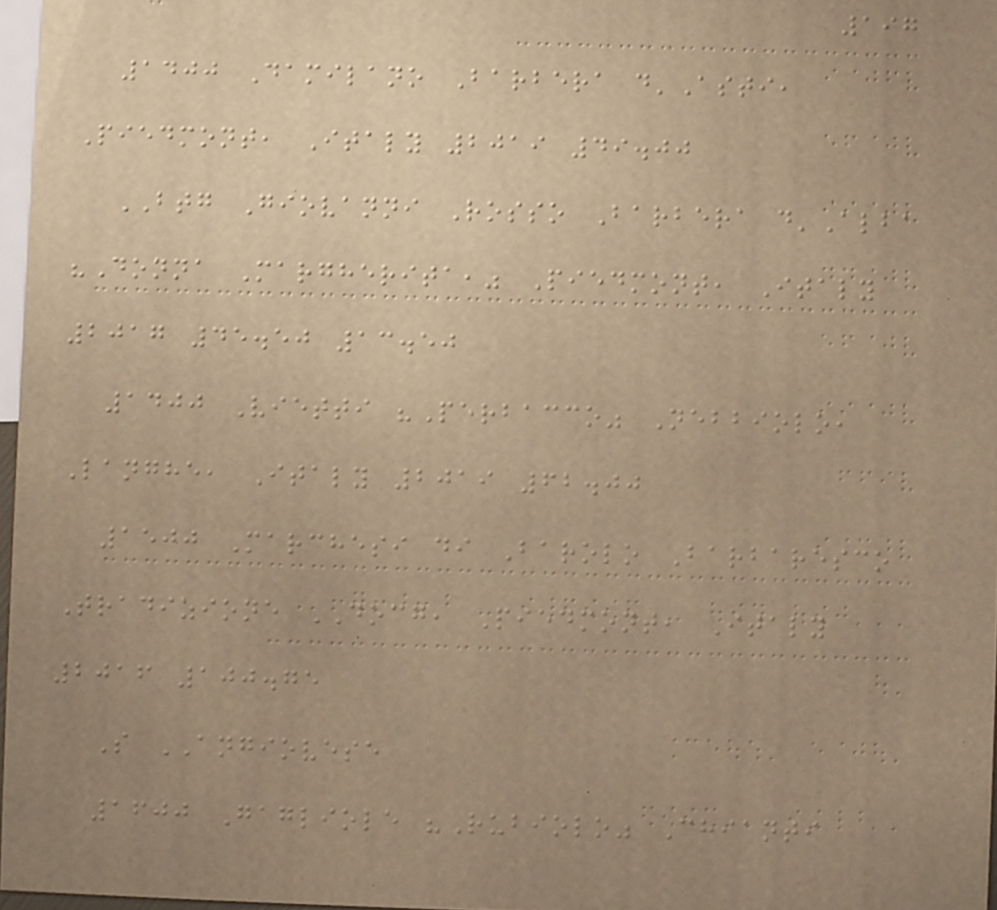197
1400 Damilano Barbera d'Asti,
Piedmont, Italy 2019 49.00
BTG Giovanni Rosso Barbera d'Alba
"Donna Margherita," Piedmont, Italy
2017 45.50 13.50
1400 Vietti "Perbacco" Nebbiolo,
Langhe, Italy 2019 62.00
1500 Marchesi di Barolo Barbaresco
Tradizione DOCG, Piedmont, Italy
2016 100.75
S ANGIOVESE
1600 Gagliole "Rubiolo" Chianti
